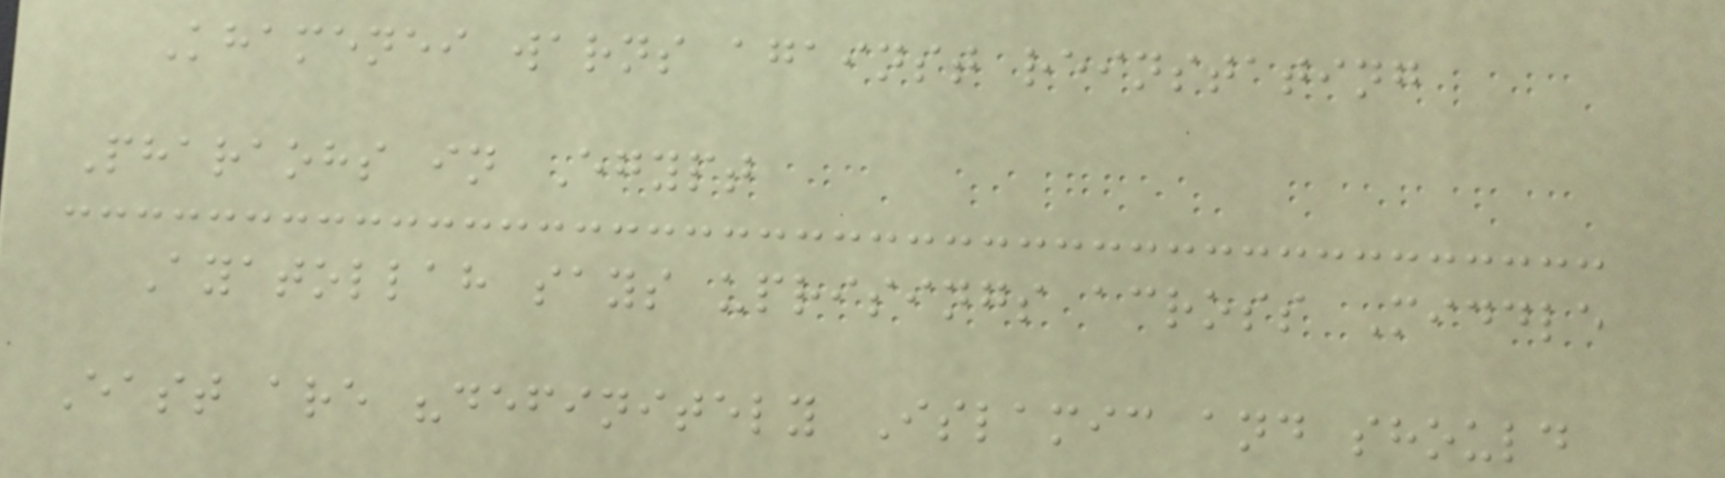Khamenei warns against reinstating
Pharaohs in Egypt
Ayatollah says uprisings across Middle
East are "definitely Islamic and should
